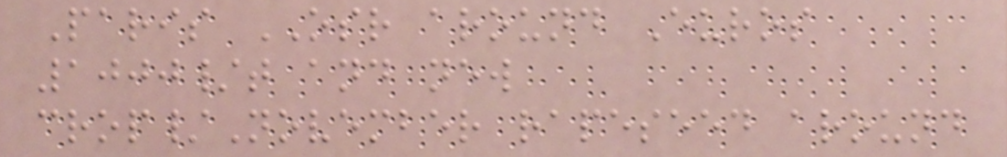Paris OSR around Euros
1000/t and new
crop/November rapeseed around
